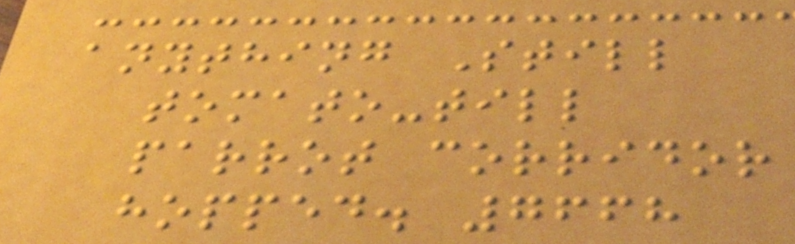anything Still
tomato-till
parrot corridor
hopped. 7668
